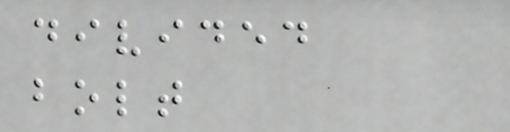divided
bolt
